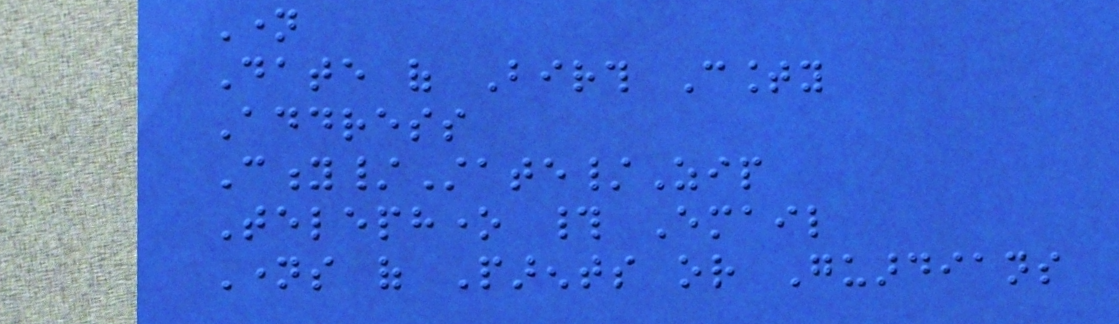Name
Date of Birth County
Address
City/State/Zip
Telephone # Email
Names of Parents or Guardians
